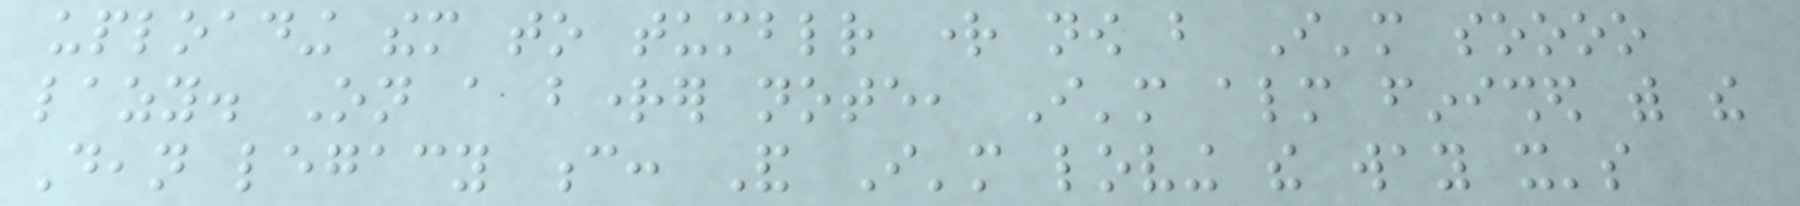uploading them to tumblr right now but I'm soooo
lazy. On a brighter note, I'm almost finished with the
Dean legacy c: And I'm loving the way it's
